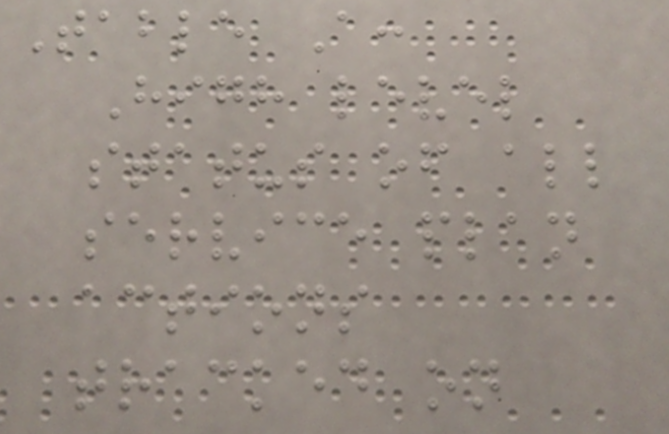Table A:
High level
status of all
service plan
actions
tracked on
